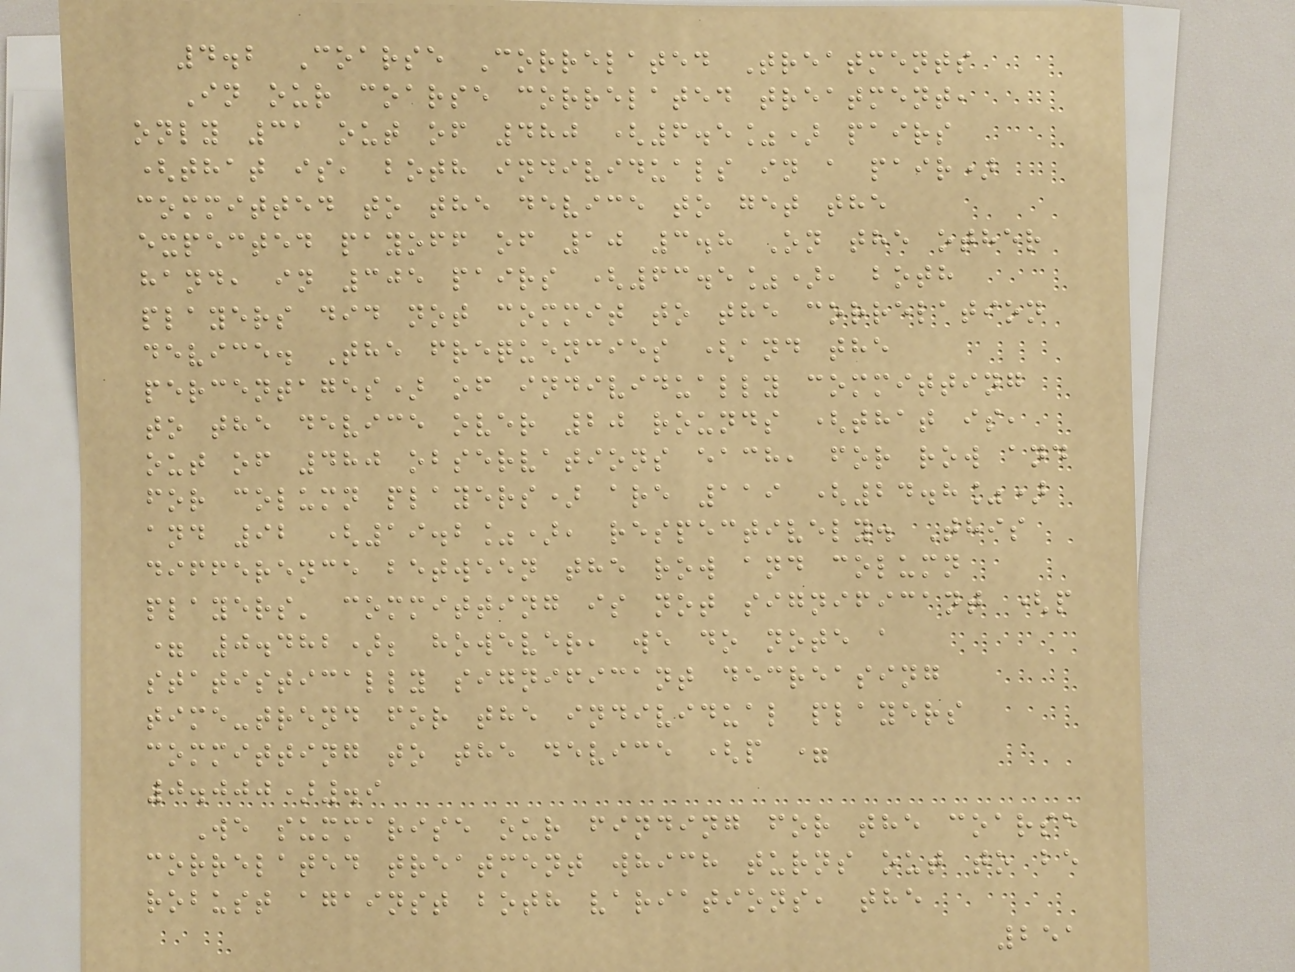4.2 Coarse Correlated Treatments
In our coarse correlated treatment,
only 31 out of 480 (6.5%) pairs
(that is, both individuals in a pair)
committed to the device to get the
expected payoff of 10 3.8 On the other
hand, in 305 pairs (63.5%), both
players did not commit to the correlation
device. The frequencies (and the
percentages) of individually committing
to the device over 20 rounds (that is,
out of 480 observations each, for row and
for column players) are 119 (24.8%)
and 92 (19.2%), respectively. This
difference between the row and column
players' committing is not significant (p
= 0.482); however, we do note a
statistically significant decreasing
time-trend for the individual players
committing to the device (p =
0.000).9
We summarise our finding for the coarse
correlated treatment which turns out to be
robust against both variations, the
251
